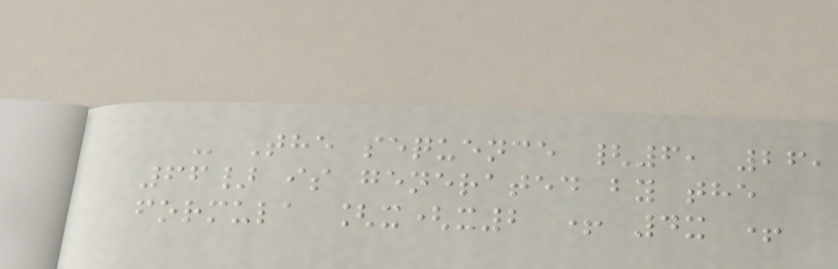- The sequence {6, 26,
66} is generated by the
formula [x(x2 + 4x +
